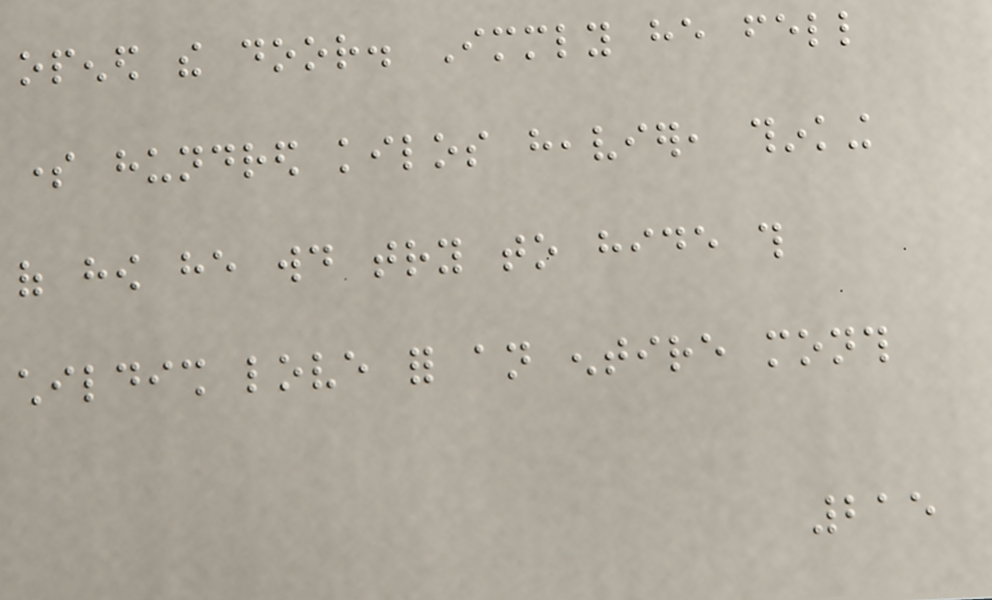opened the door. Immediately he fell
some hundred kilos heavier, thinking
of how he would try to hide this
childish love for an entire month
215
